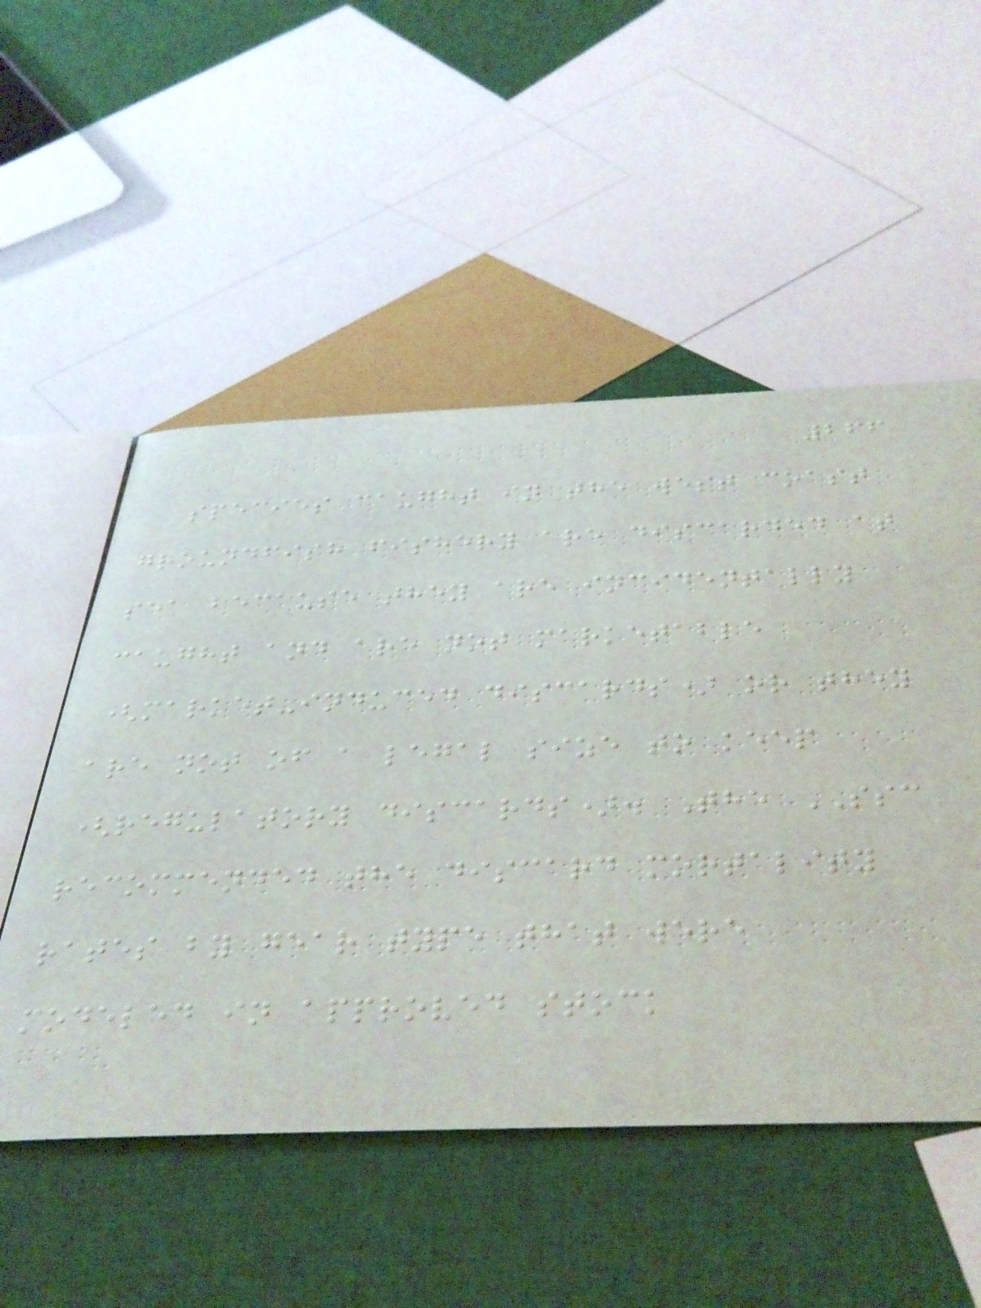266
species caught in the west coast
groundfish fishery are discarded at
sea because they are incidentally
caught and are not marketable
(market-induced discards) or they
are not of a legal size to keep
(regulatory discards). The SSC
recommended the discard mortality
rates by gear type that were
modeled in approved stock
